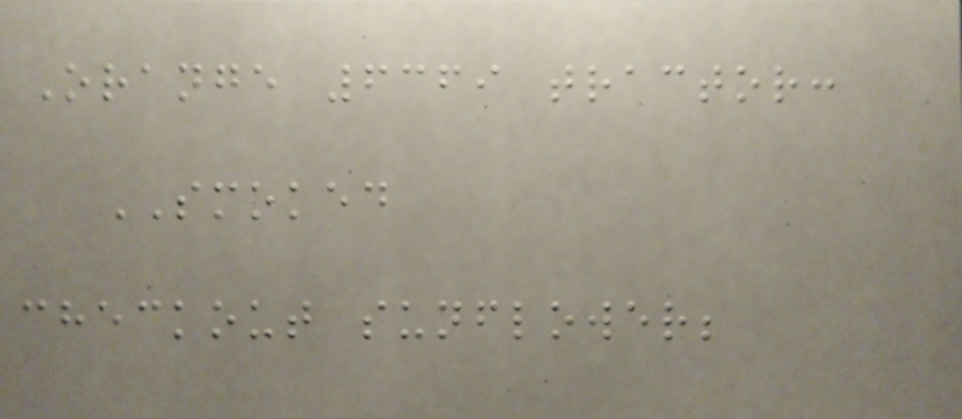Orange 6369 tractor:
SMOKED
checkout sunflower;
